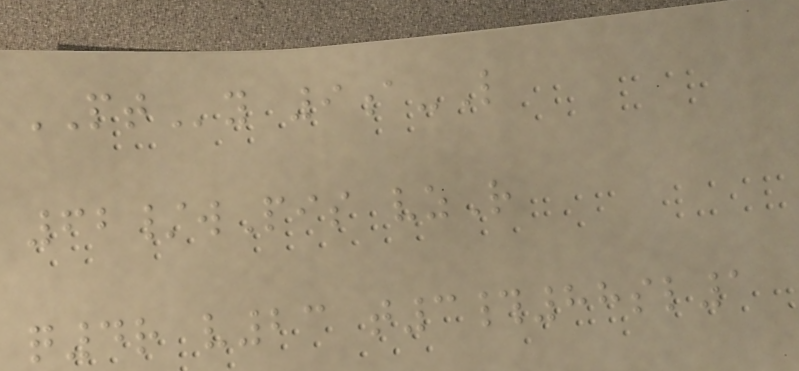PTy 9a-L
62/wPis vzR
q4r v23 t3#88sl1
